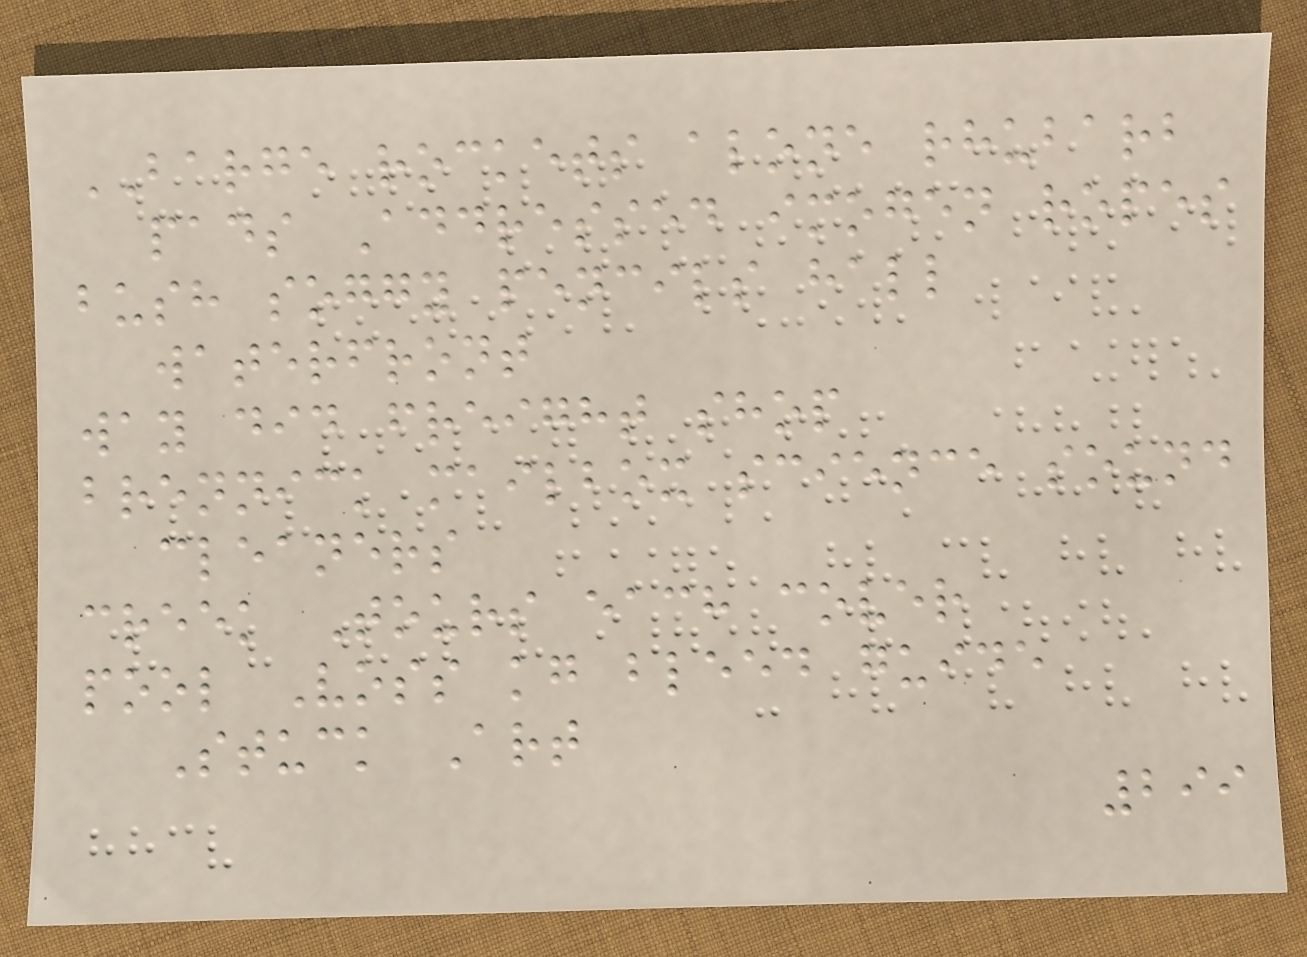BARGE rockets alone rhubarb
pads Addressed imogen ropes
bush soggy pencils hall
waterfront
way did freight shop
brennick mailbox science sound
cleaners
creek Tours each cover
pool Voss kg bleed guide
Stuck Art
299
